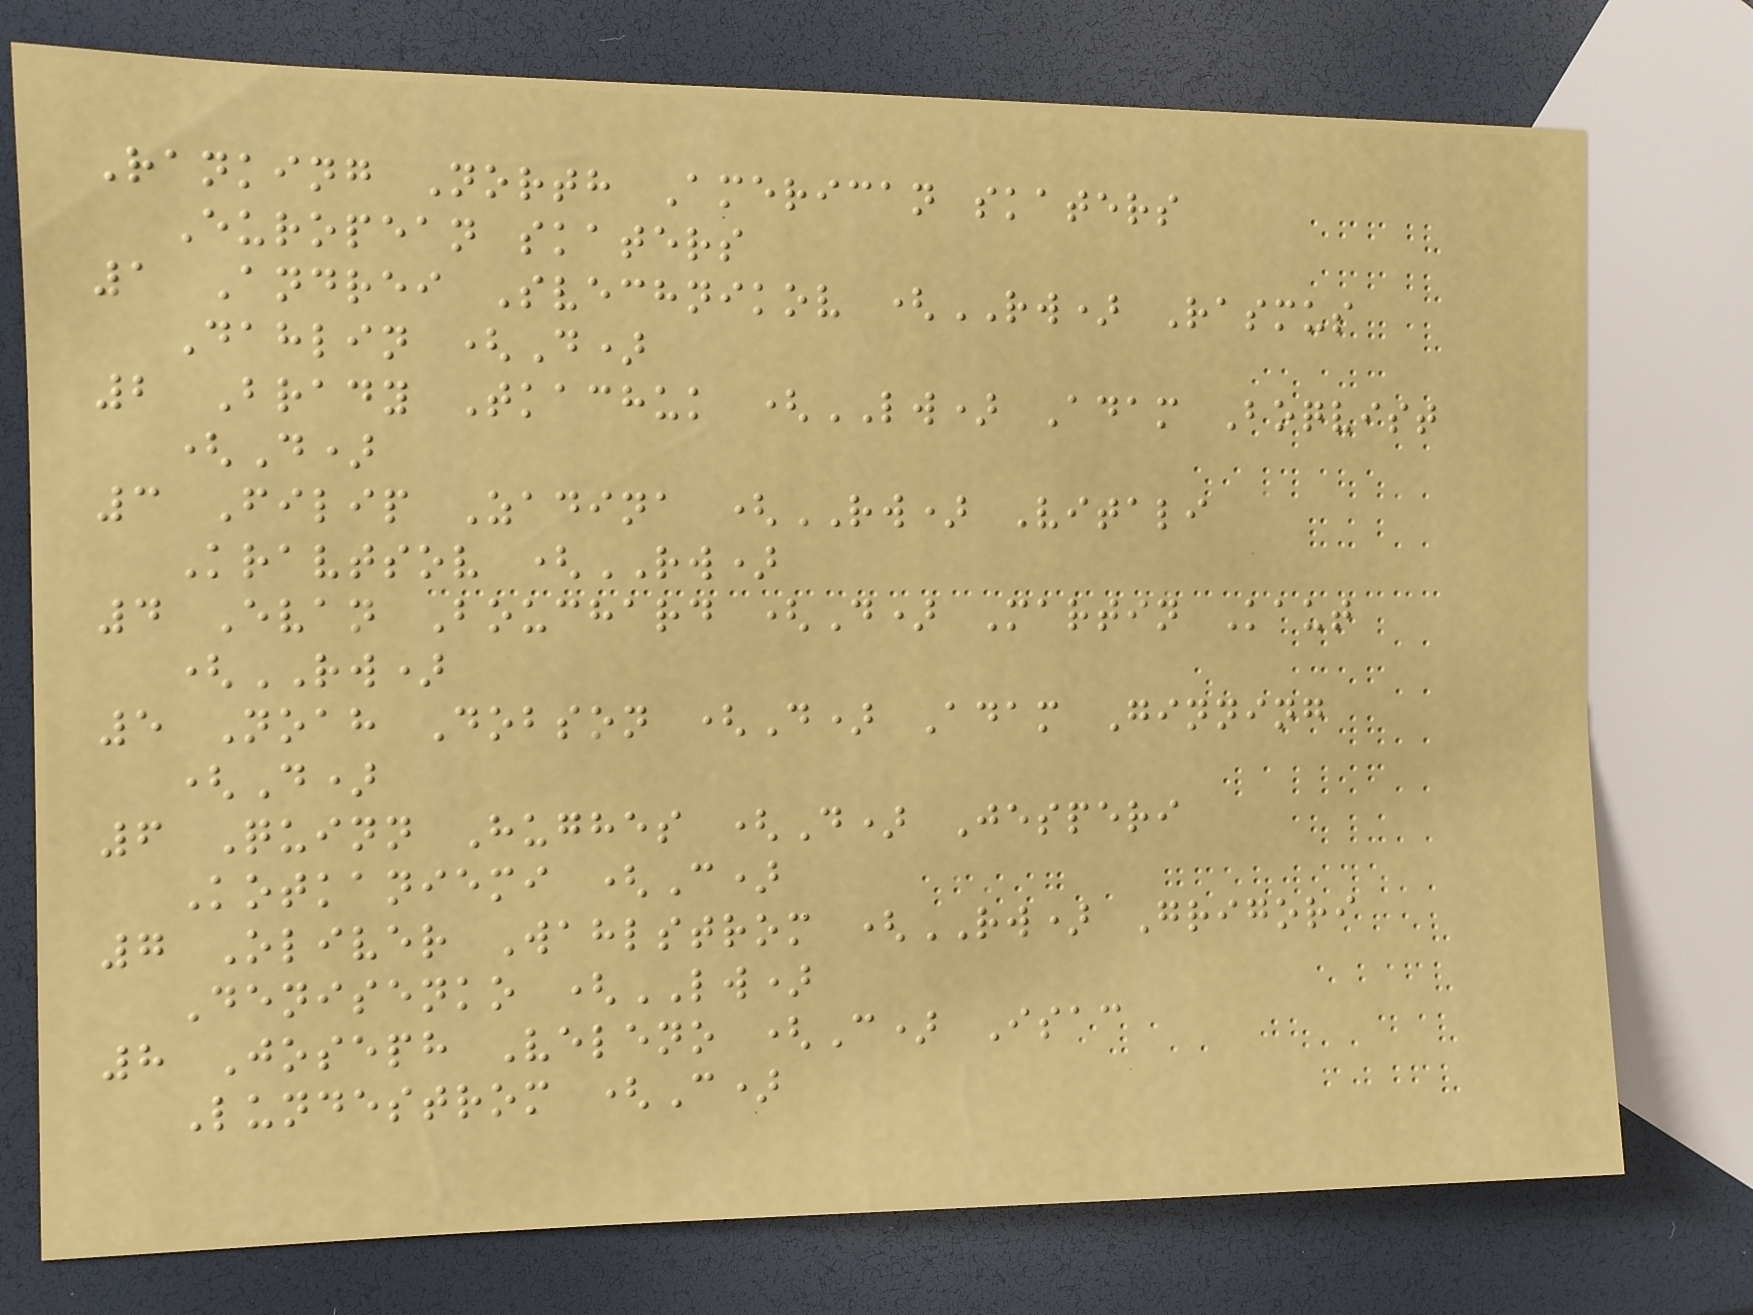Ranking North American skaters
European skaters
1 Andrei Svechnikov (RW) Rasmus
Dahlin (D)
2 Brady Tkachuk (LW) Adam Boqvist
(D)
3 Filip Zadina (RW) Vitali
Kravtsov (RW)
4 Evan Bouchard (D) Martin Kaut
(RW)
5 Noah Dobson (D) Adam Ginning
(D)
6 Quinn Hughes (D) Jesperi
Kotkaniemi (C)
7 Oliver Wahlstrom (RW) Grigori
Denisenko (LW)
8 Joseph Veleno (C) Isac
Lundestrom (C)
